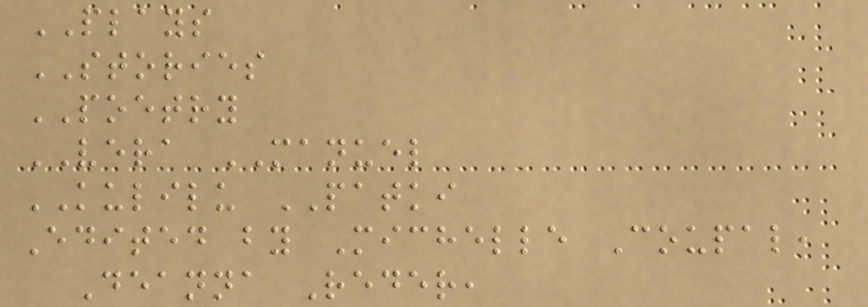PLAYS
STORIES
POETRY
VERA MANUEL
KULILU PATKI
Edited by Michelle Coupal,
Deanna Reder,
